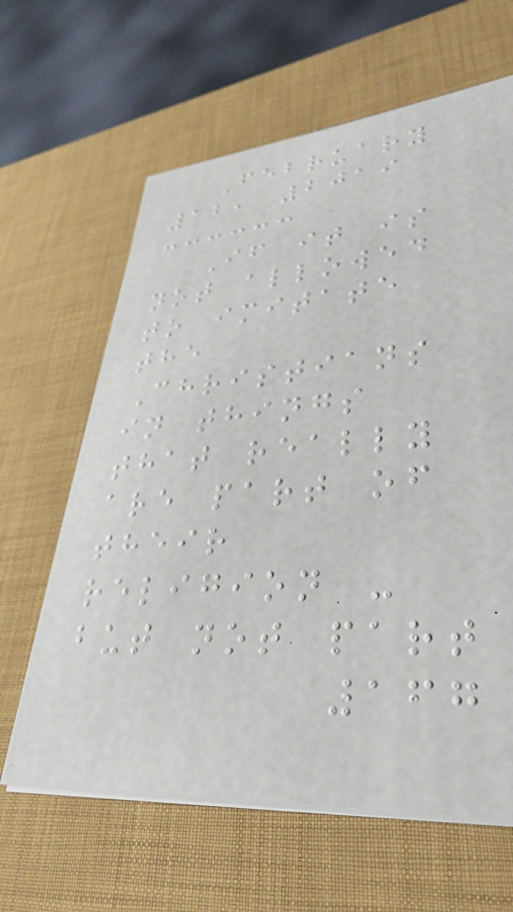February
12, 2019
If it is
not allowed
to imitate
the
Christians
in things
that really
are part of
their
religion -
but not part
167
